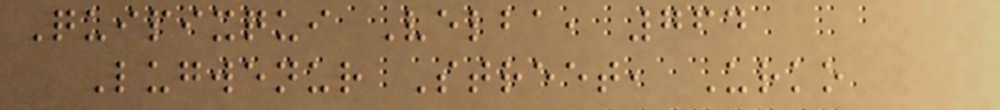Quipixqui Velba, 764
Lugwenur Street, Urko
